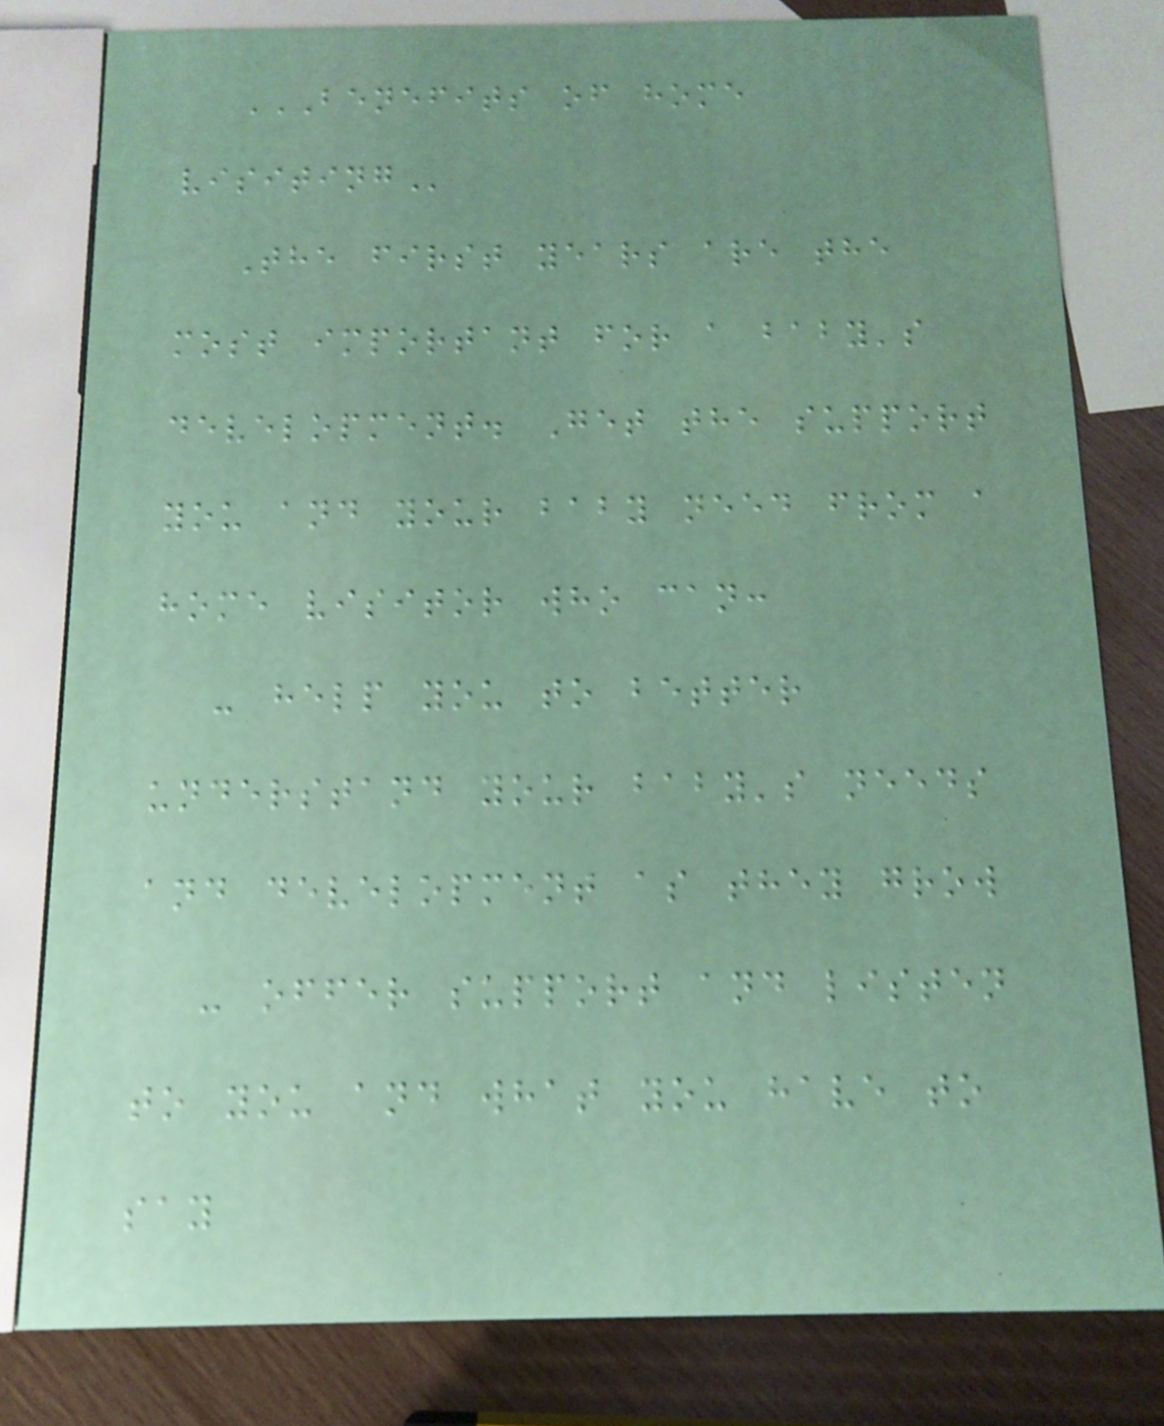BENEFITS OF HOME
VISITING
The first years are the
most important for a baby's
development. Get the support
you and your baby need from a
home visitor who can:
- help you to better
understand your baby's needs
and development as they grow
- offer support and listen
to you and what you have to
say
